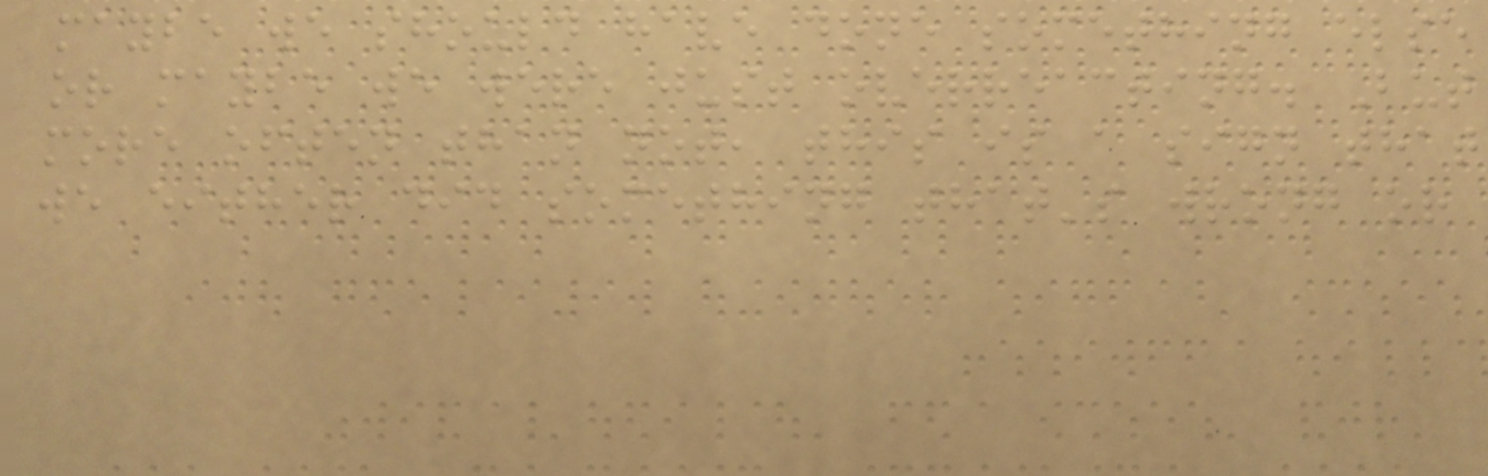maybe we should have done something else
or maybe we were just overreacting. But
more often than not, this is a sign that
we either did something that's wrong or
